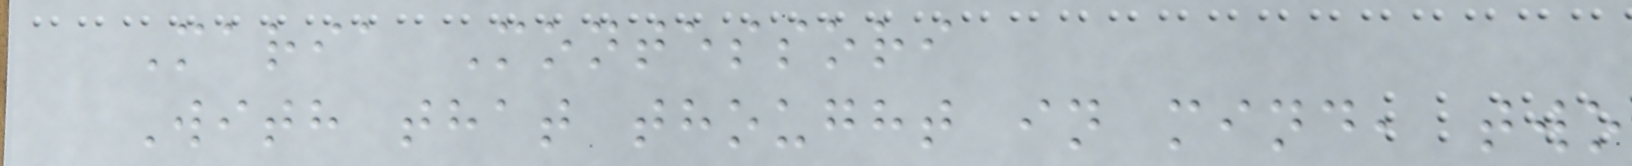Maria Montessori
With that thought in mind, two
